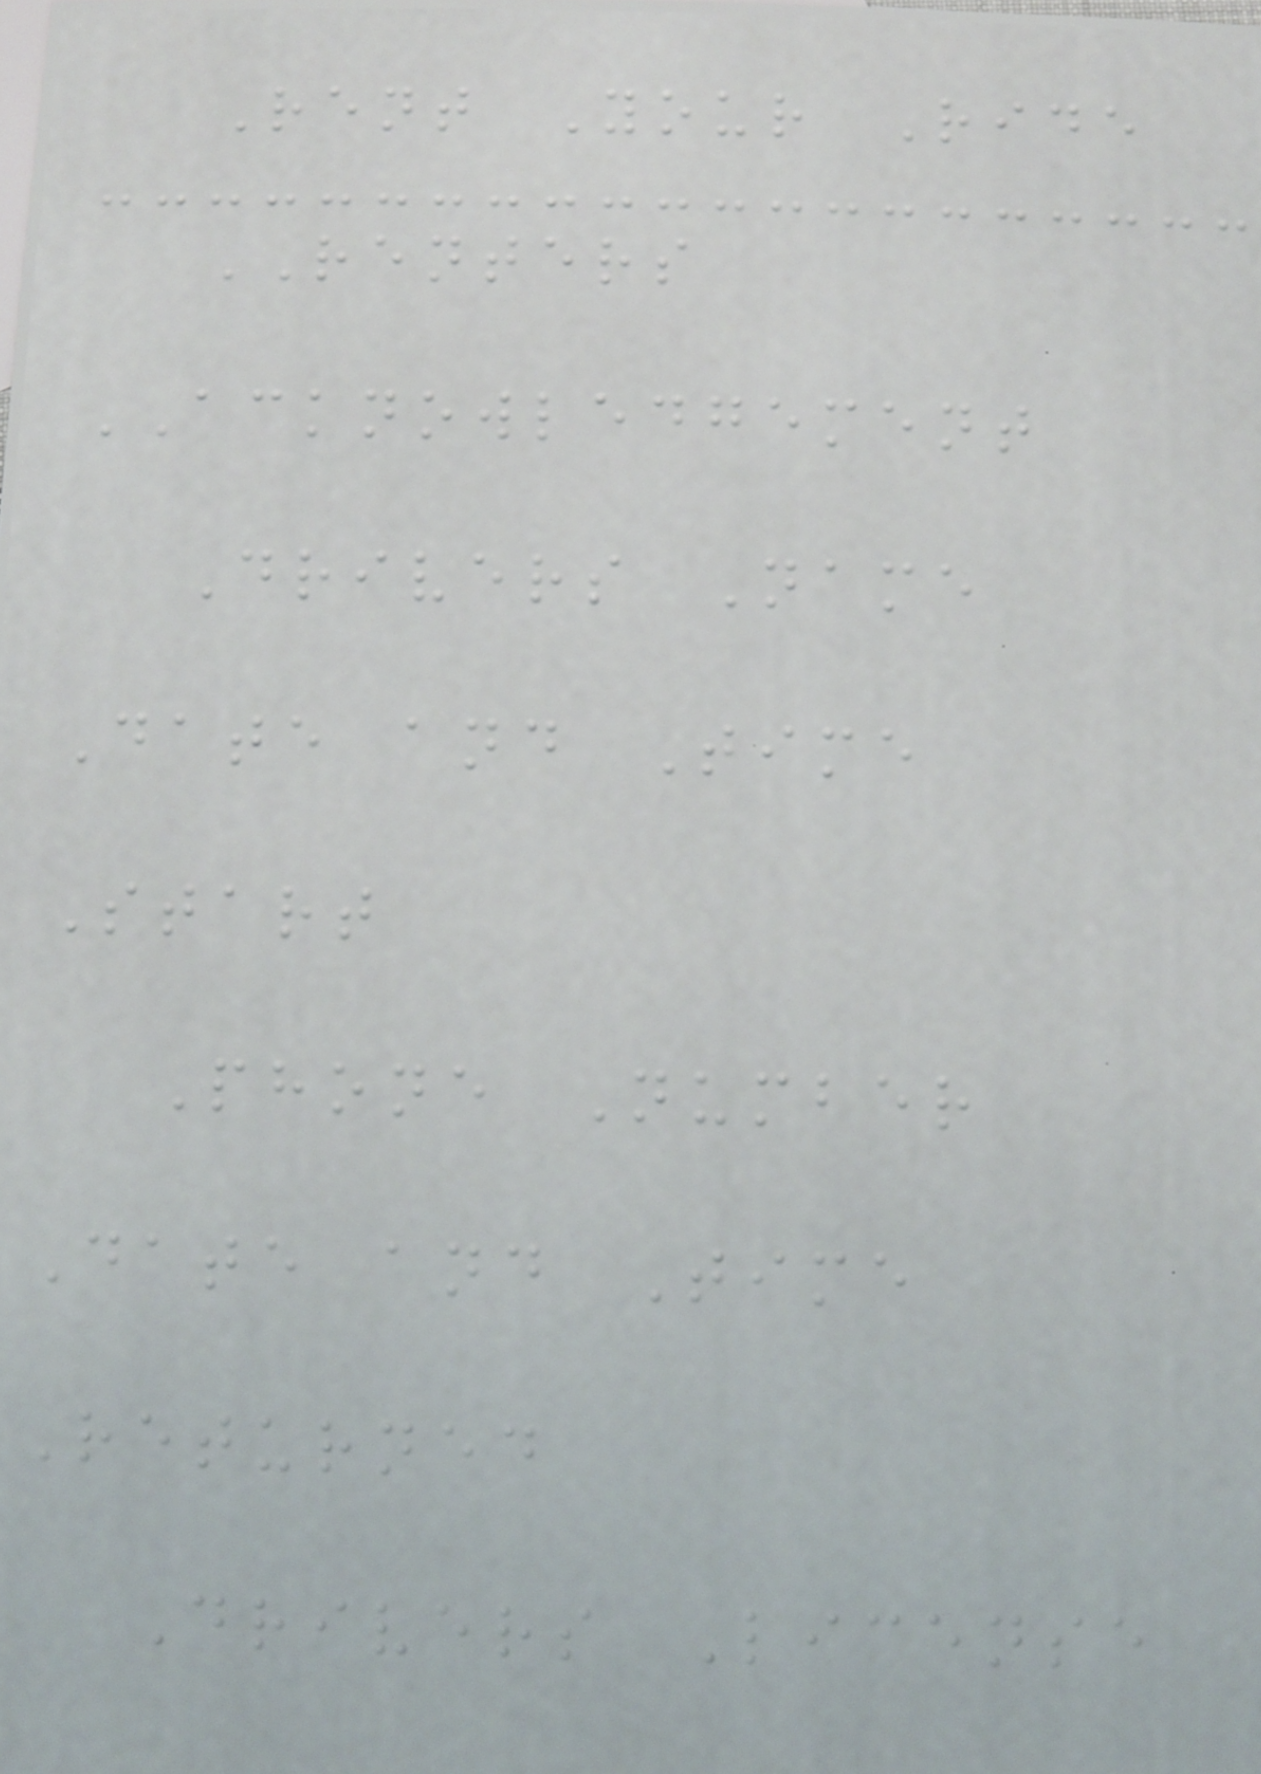Rent Your Ride
RENTERS
ACKNOWLEDGEMENT
Drivers Name
Date and Time
Start
Phone Number
Date and Time
Returned
Drivers License
